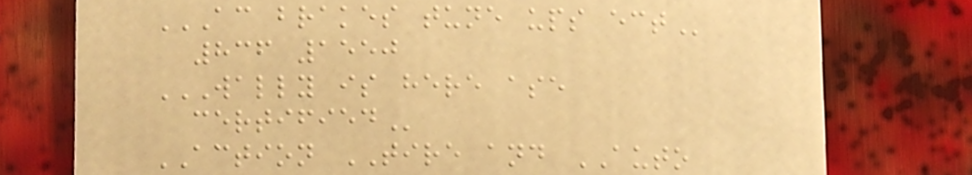AC BRAKES TUNE UPS ECT
836 1550
WALLY IS HERE ASE
CERTIFIED
ACTION TIRE and AUTO
